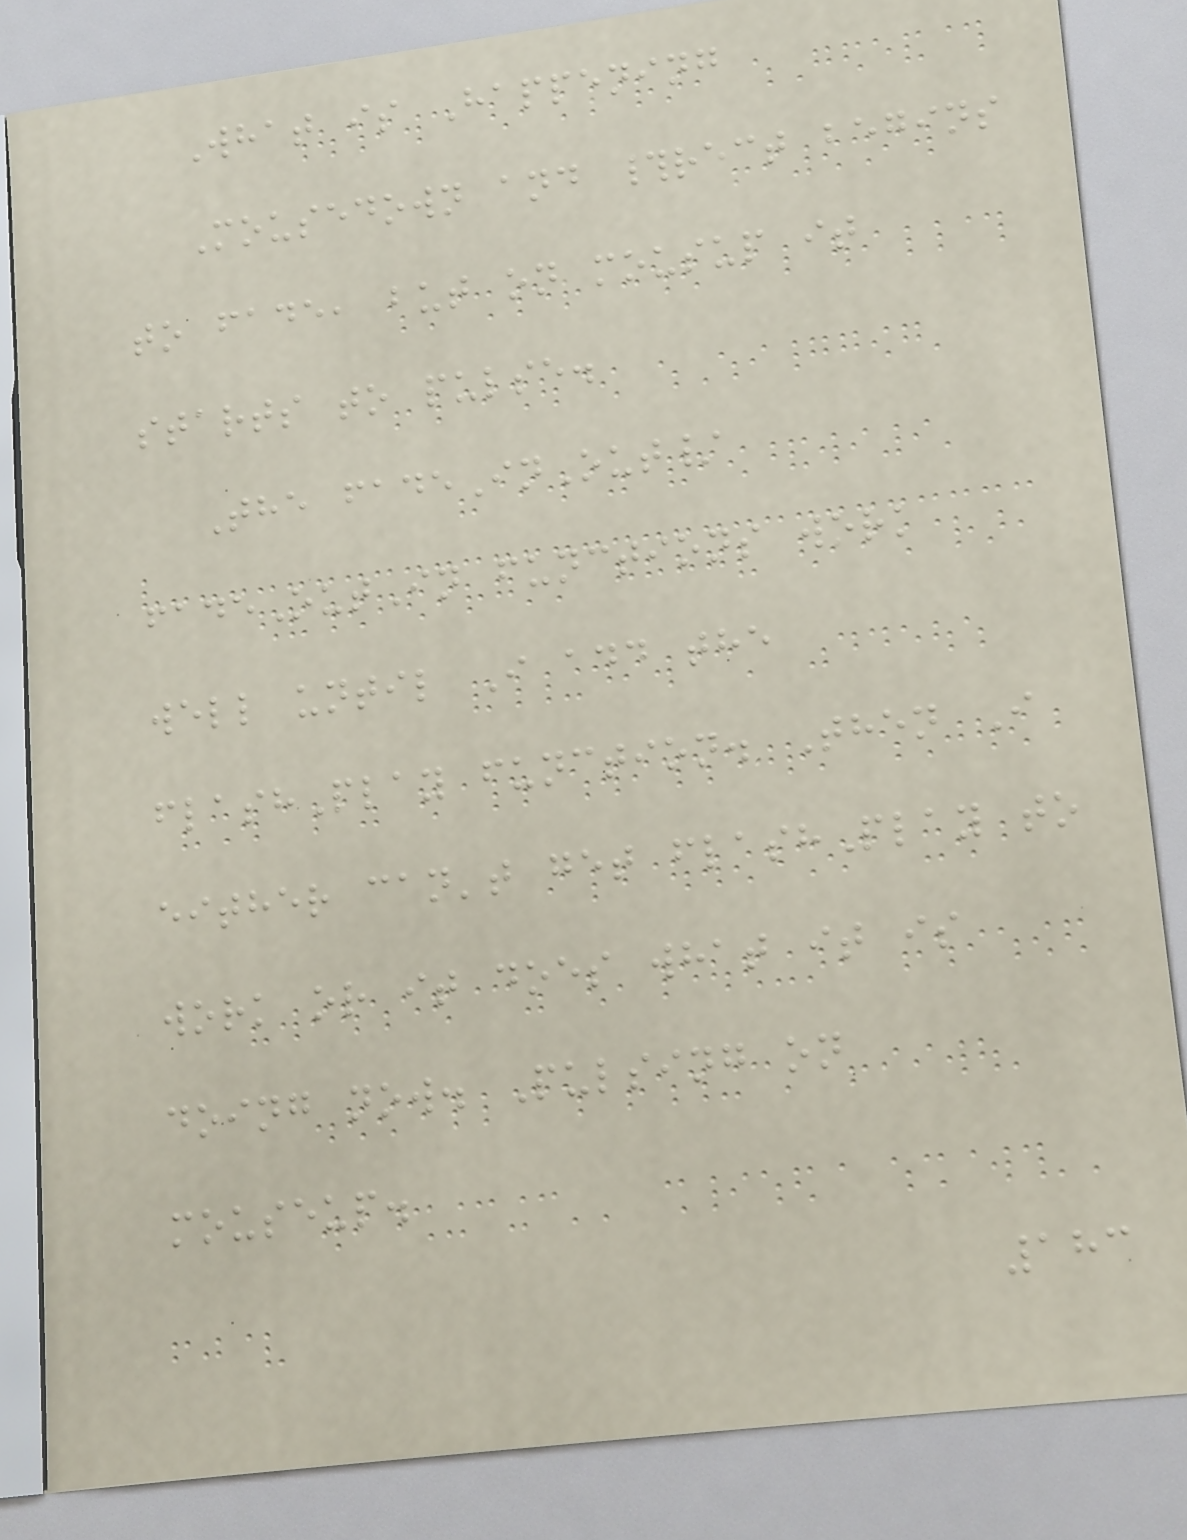What is Happening
Mousedown and #rect begins
to fade, but on mousup it
starts to pulse.
The fadeInOut/
fadeOutIn functions work
well until I add the
flashPlay function. Then I
either can't get flashPlay to
work or it does what it is
doing now. Pulsing on
mouseup.
183
